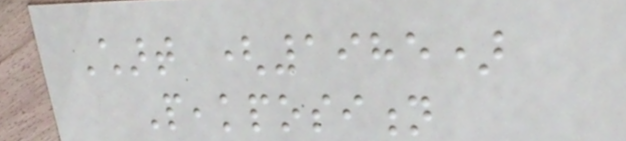Chart (1985)
Peakposition
